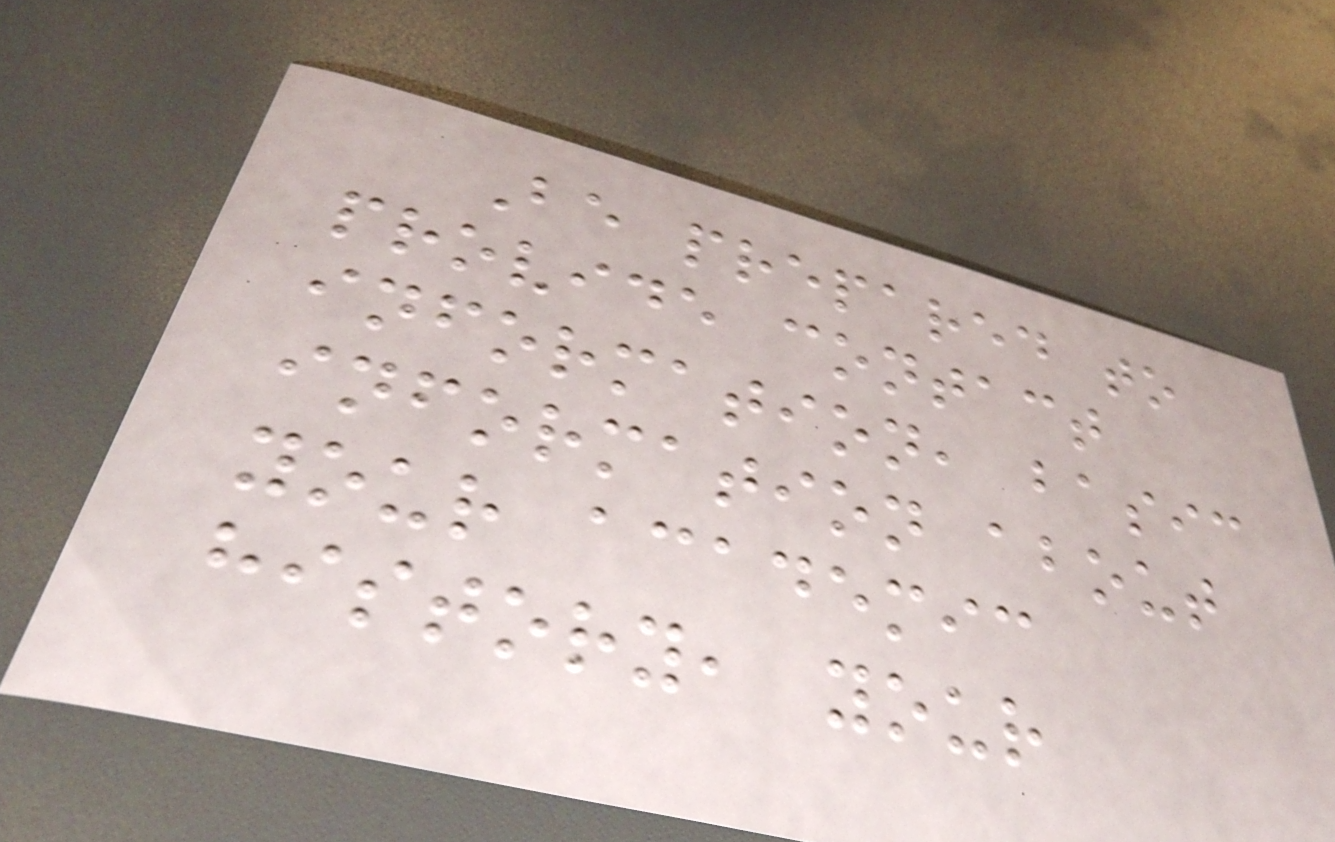Be prepared to
provide contact
information, basic
information about
your academic
history, your
